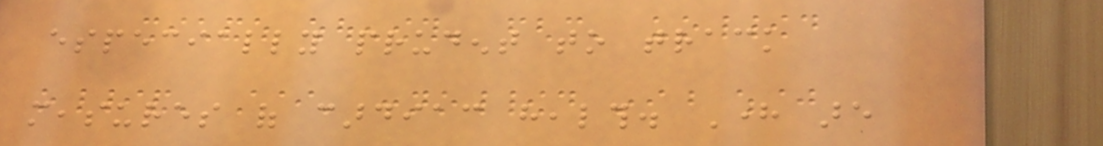especially prudent to track
measures of cardiac health. Here are
